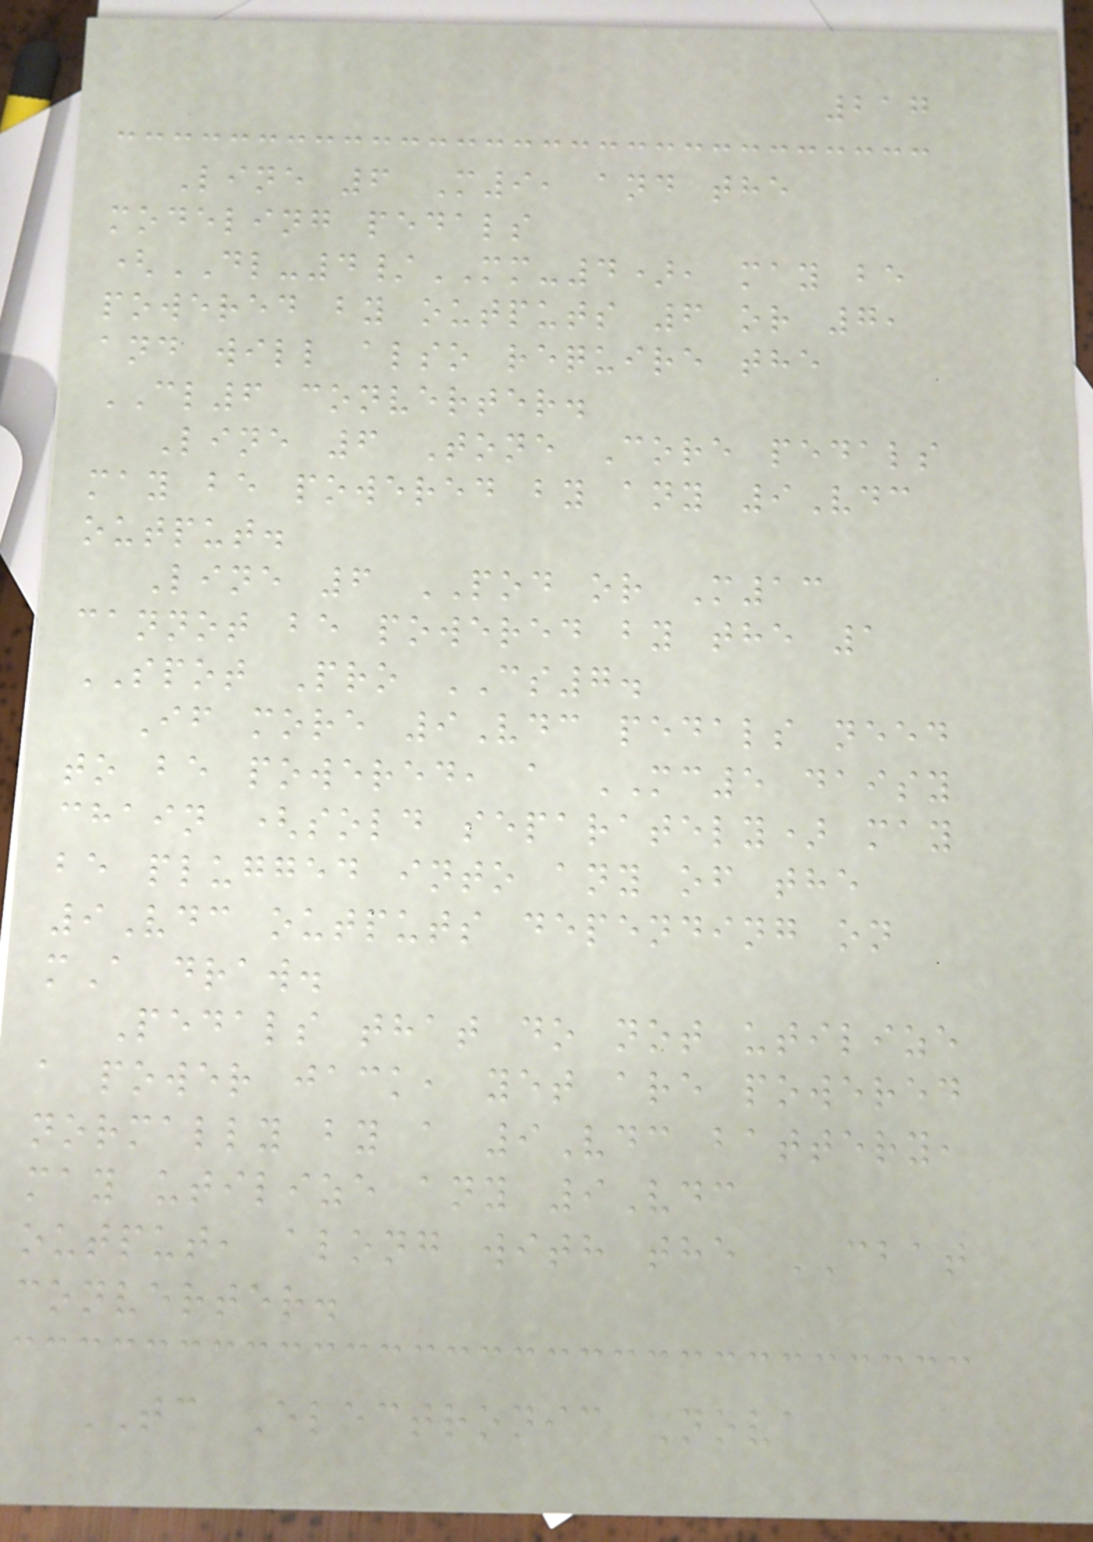217
Line 6 M9, and the
modeling pedals
(DL-4/MM-4), may be
powered by outputs 6 or 7,
and will also require the
CL6 converter.
Line 6 Tone Core pedals
may be powered by any 9Vdc
output.
Line 6 POD or M13
cannot be powered by the 1
SPOT Pro CS7.
If more 9Vdc pedals need
to be powered, a MC5 daisy
chain (sold separately) may
be plugged into any of the
9Vdc outputs depending on
mA draw.
Pedals that do not utilize
a power jack, yet are powered
normally by a 9Vdc battery,
may utilize any 9Vdc
output, along with the CBAT
converter.
TC Electronic Nova
